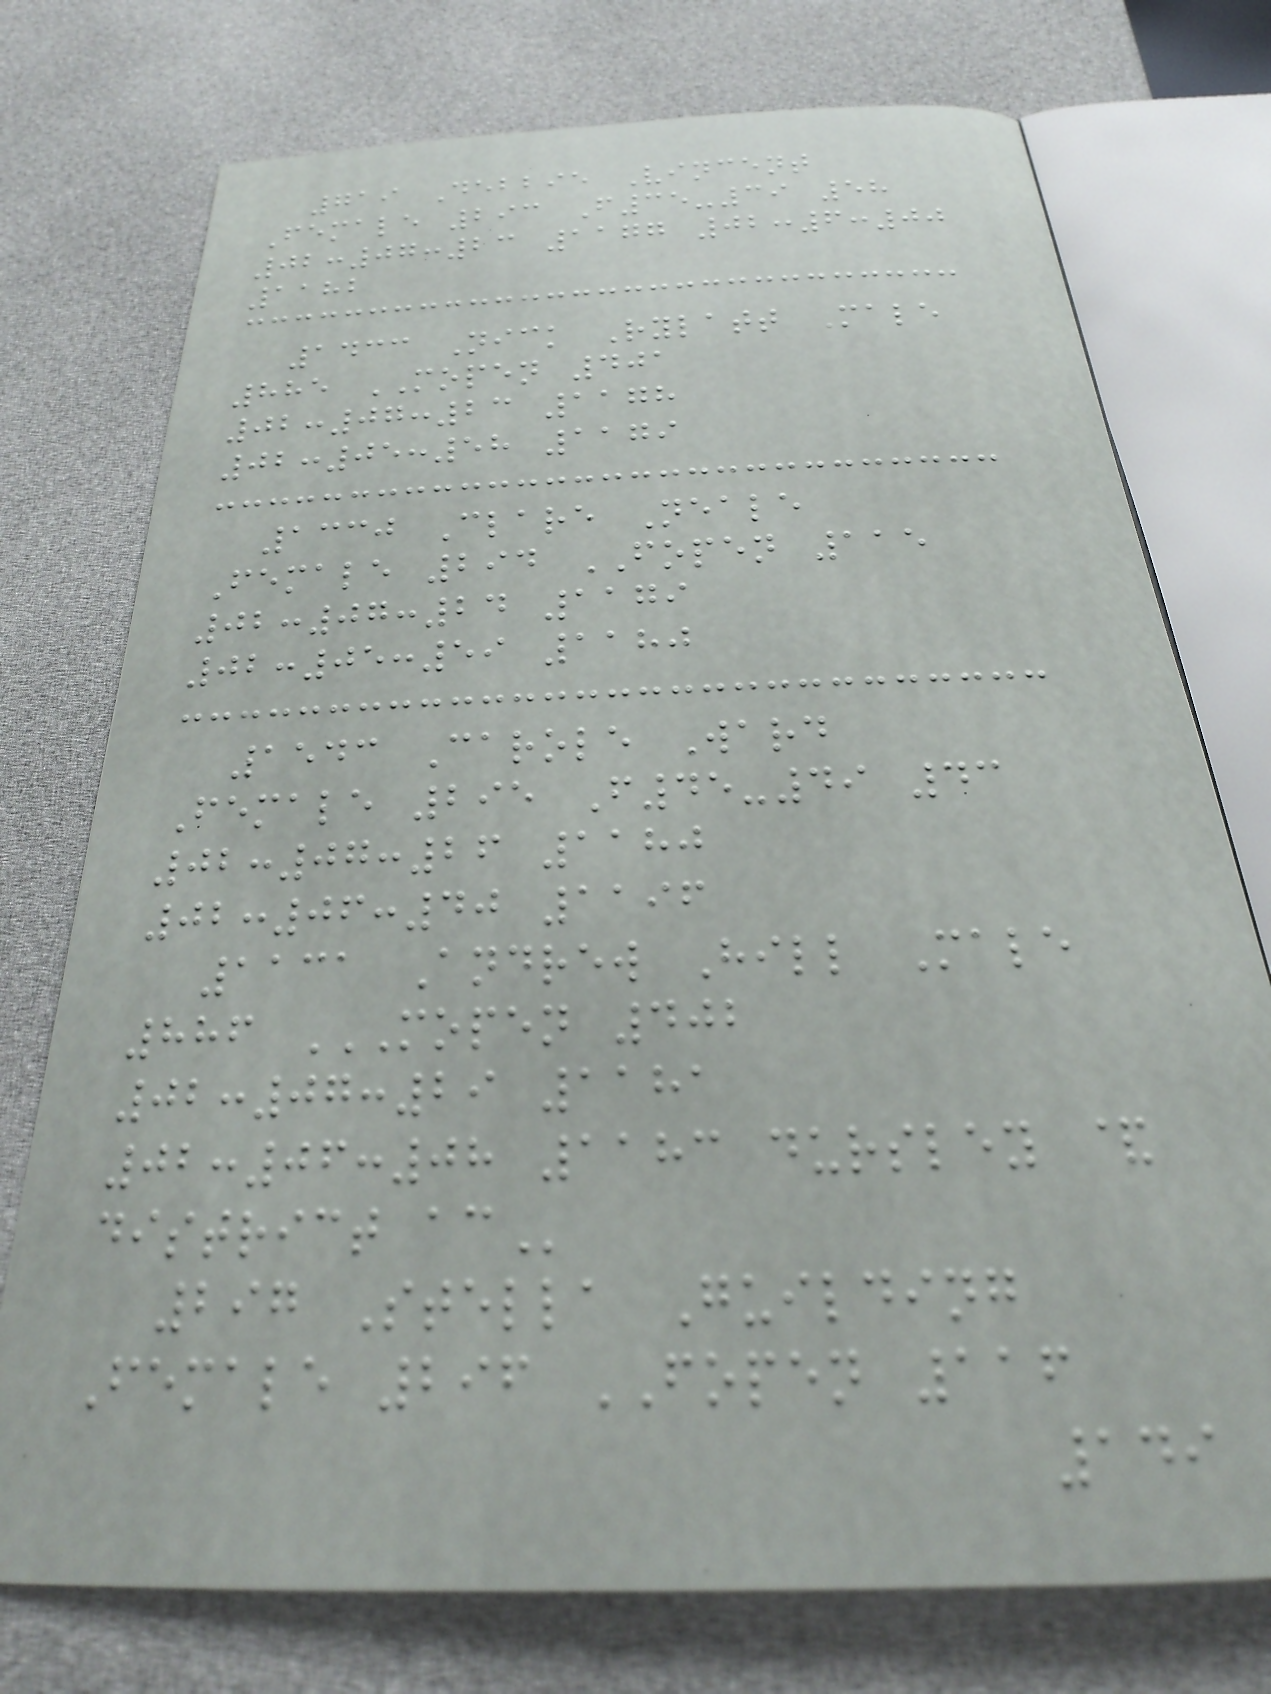719 Debbie Vincent
Female 293 F35-39 58
02:07:23 1177 02:6:00
1182
1433 Nick Rylatt Male
885 MOPEN 401
02:07:23 1178
02:05:58 1179
1330 Clare Neale
Female 294 FOPEN 115
02:07:24 1179
02:05:59 1180
1543 Carole Ward
Female 295 F45-49 43
02:07:26 1180
02:06:40 1196
1131 Andrew Hill Male
886 MOPEN 402
02:07:29 1181
02:06:08 1183 DURSLEY &
DISTRICT AC
297 Stella Guilding
Female 296 FOPEN 116
149
